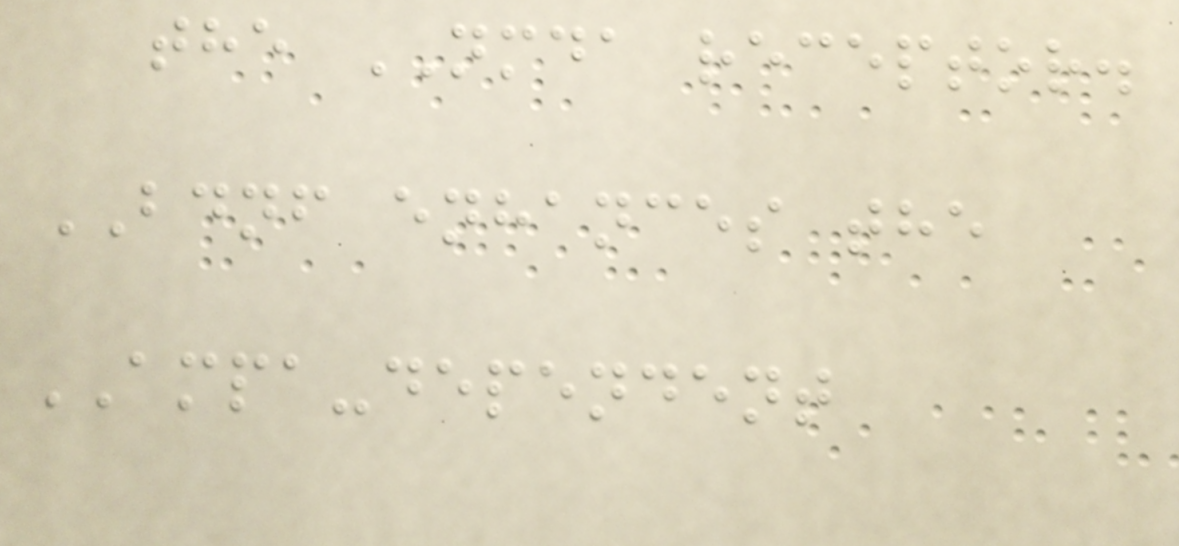the NMDA receptor.
BDNF enhances the
AMPA-dependent
